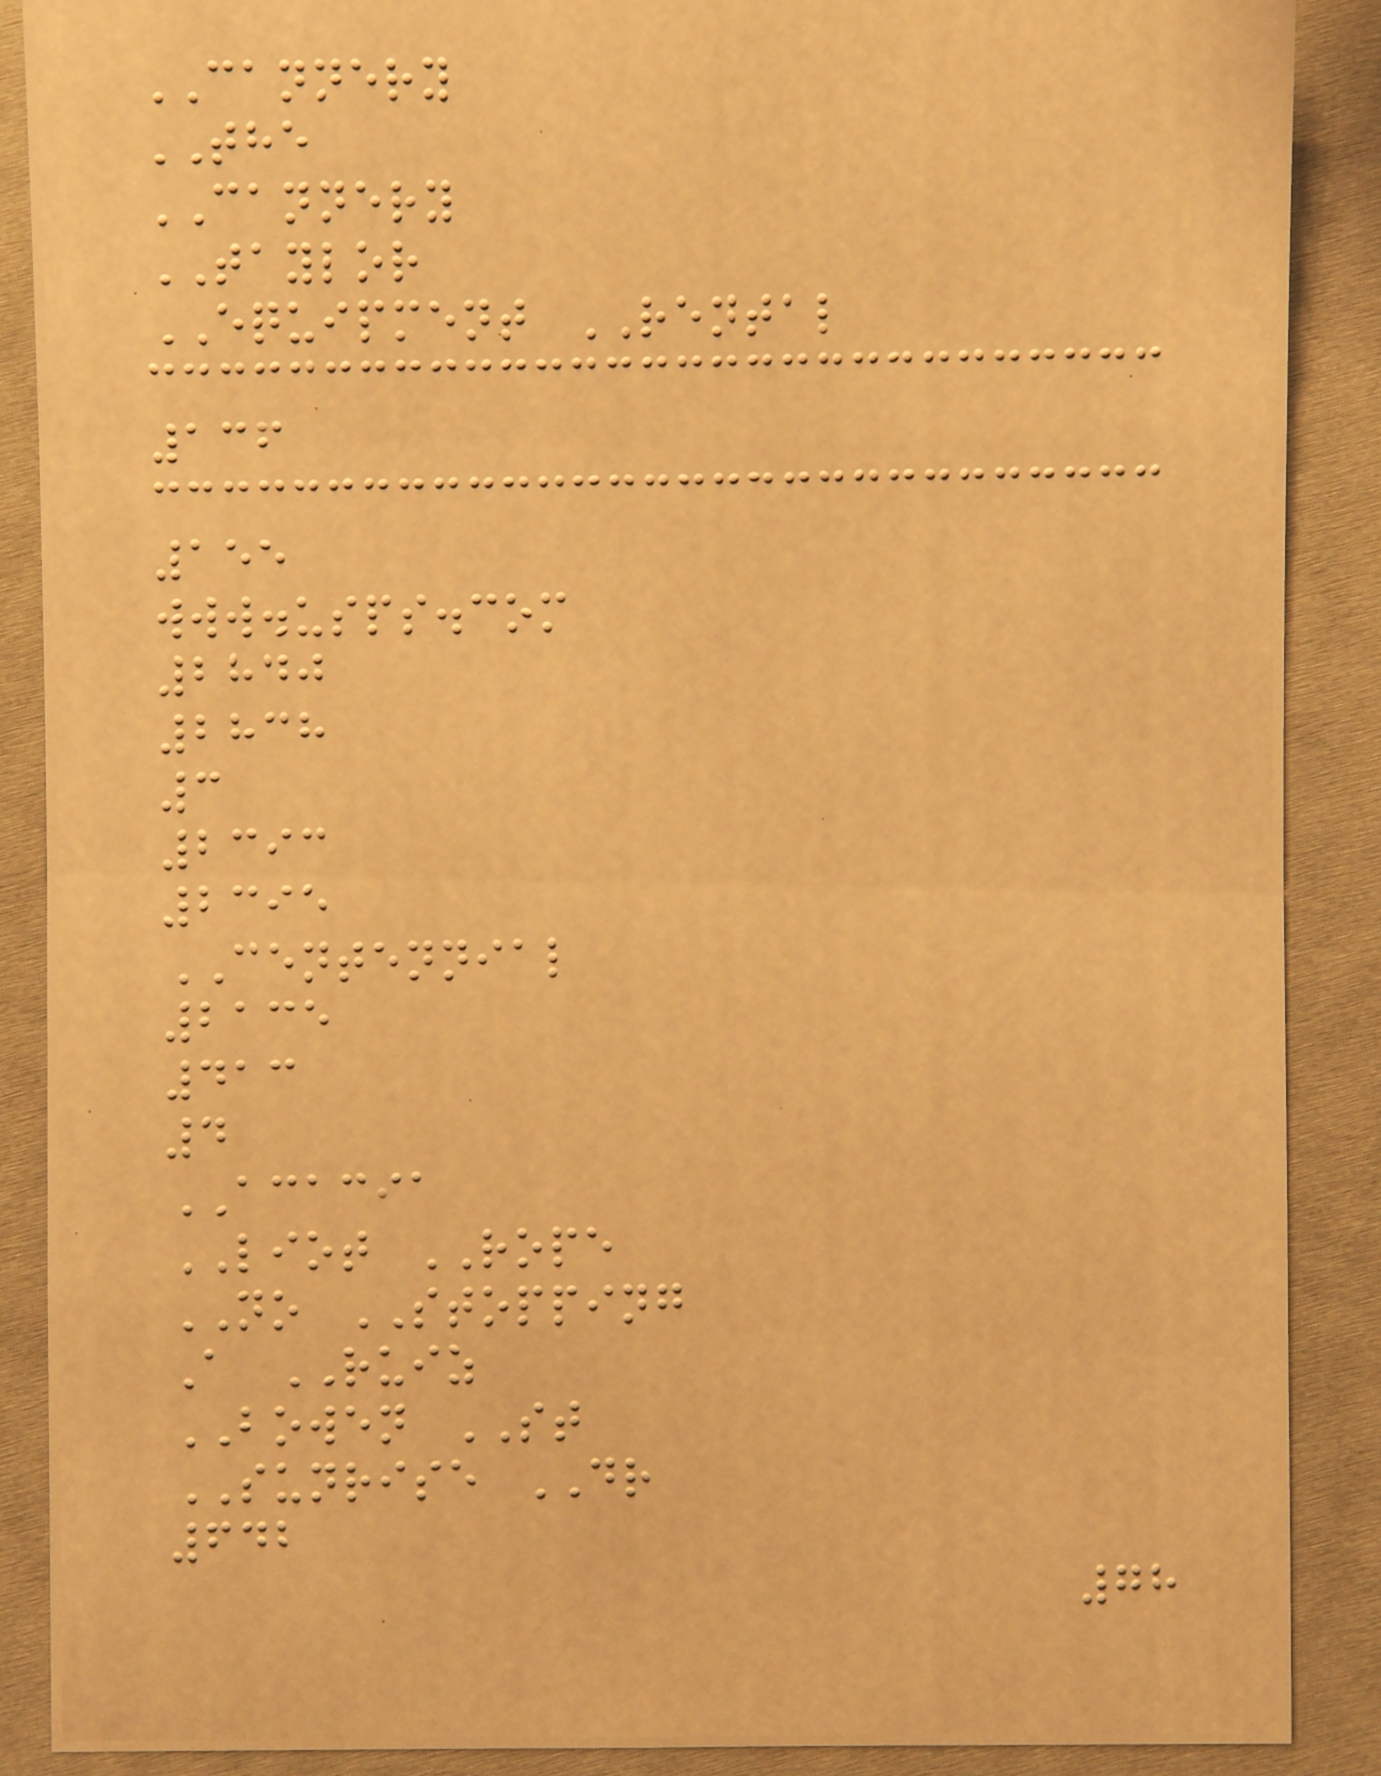CANNERY
THE
CANNERY
TAYLOR
EQUIPMENT RENTAL
136
155
www.usps.com
2840
2838
3
2393
2395
CENTENNIAL
2135
413
4
ACACIA
LIOT ROPE
NO STOPPING
A RUIZ
BOWEN ST
SUNRISE DR
642
78
